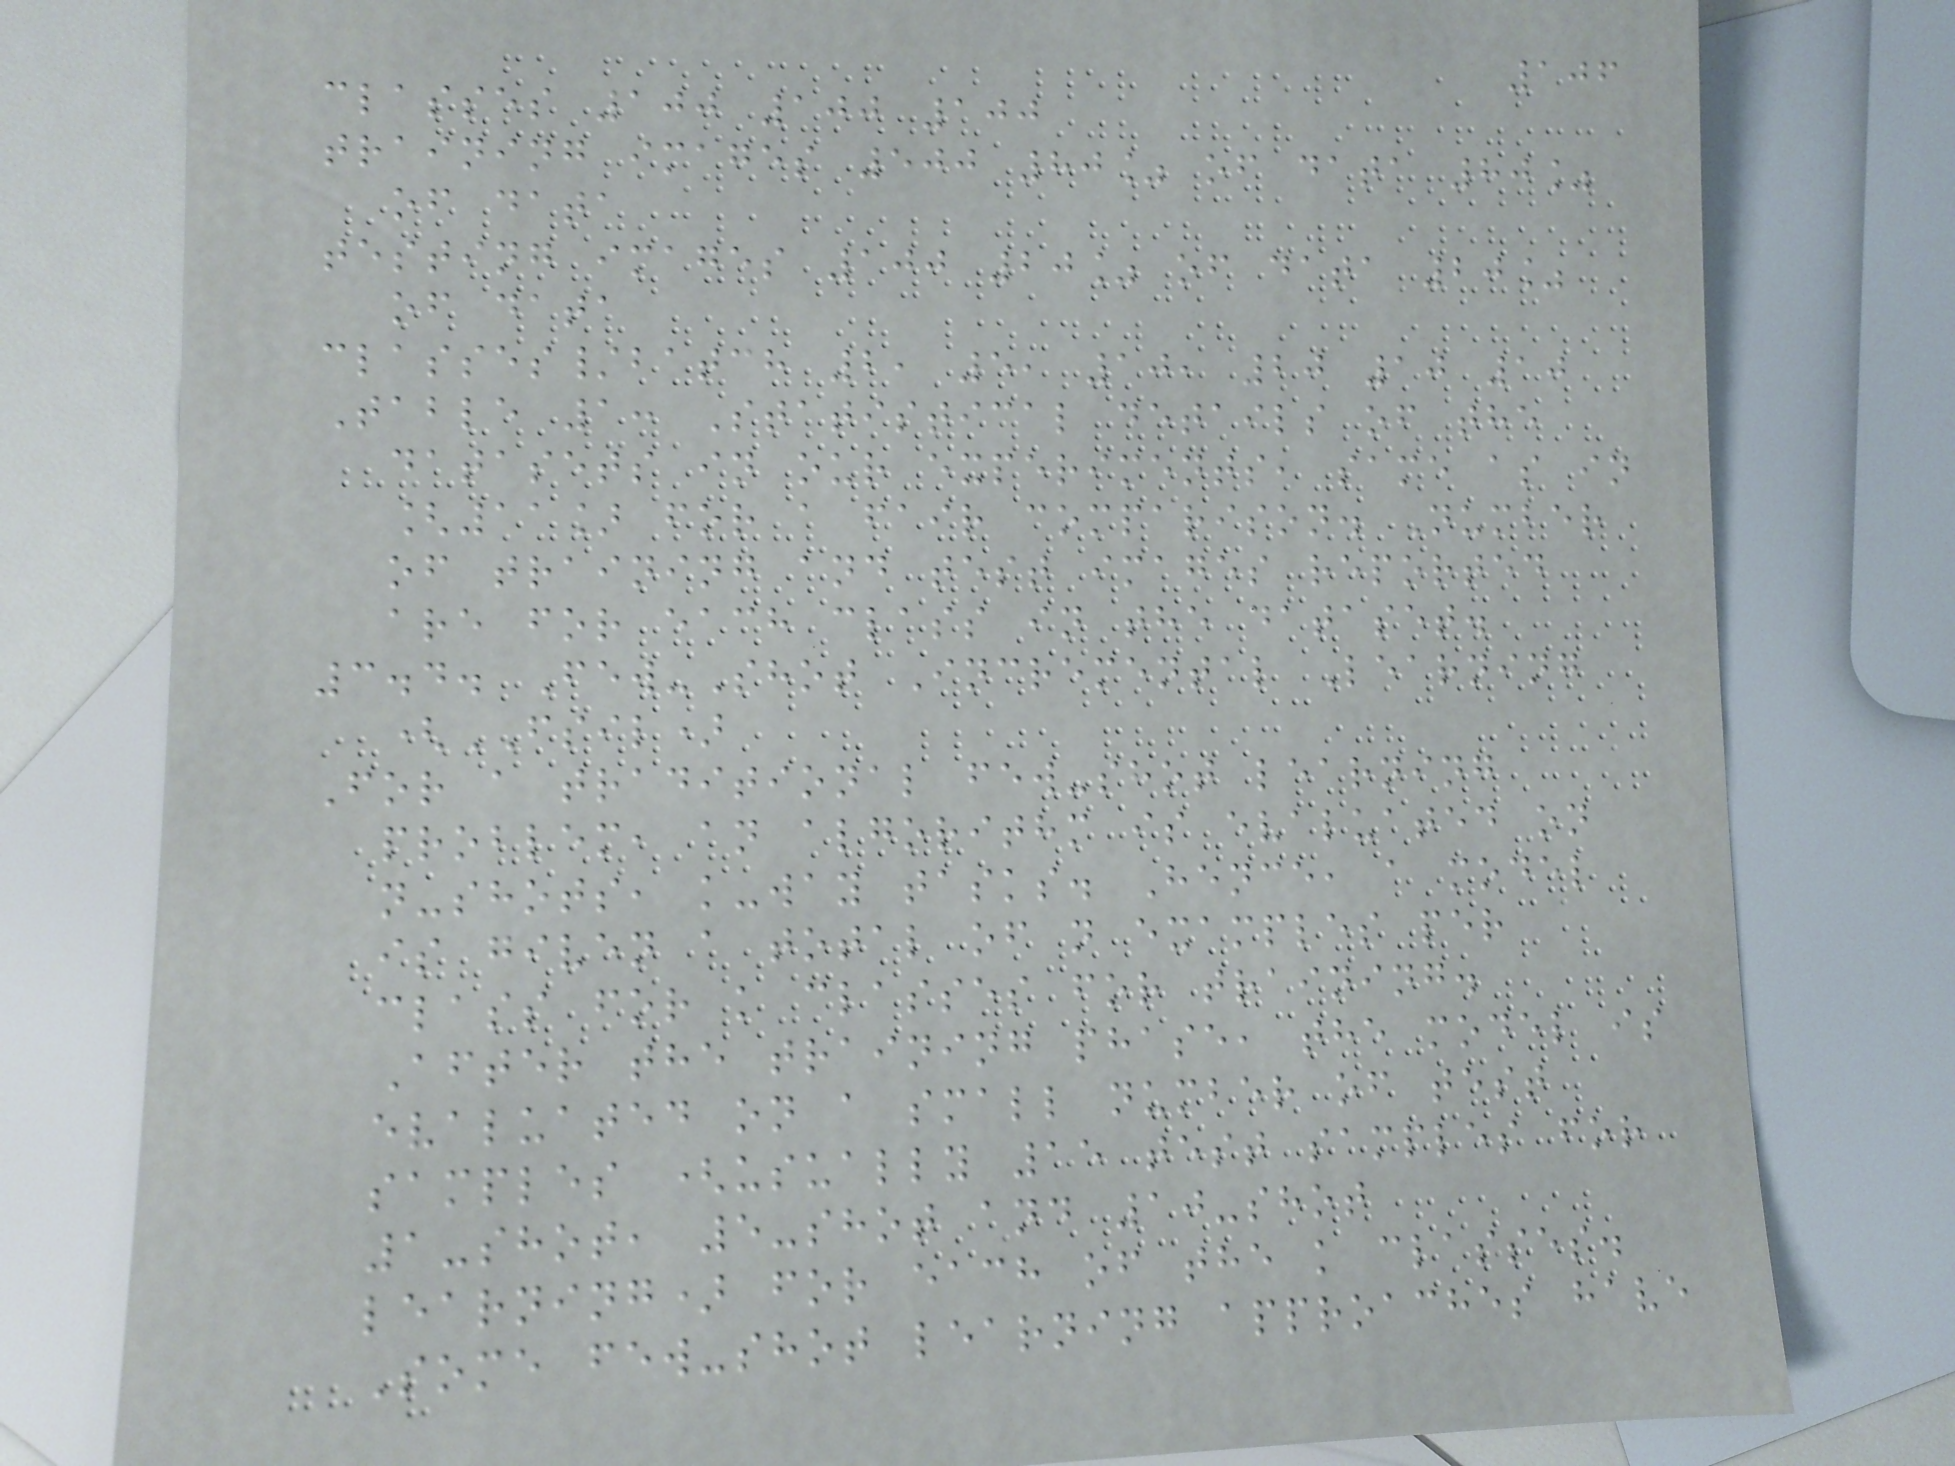106
classes 100 100 100
training images 500 80% of data 80%
of data
testing images 100 20% of data 20%
of data
classes/batch 2, 5, 10, 20 10 10
Table 1: Statistical details of the
datasets in our experiments, same as in
[11] for a fair comparison. Number
of training and test images reported
are for each class in the dataset.
3.4. Few-Shot Incremental Learning
(FSIL)
For a traditional few-shot learning
problem, an algorithm is evaluated on
n-shots, k-way tasks. Hence, a model
is given a total of n examples per
class for k classes for training.
After the training phase, the model is
evaluated on a small number of test
samples (usually 15 test samples for
1-shot, 5-shot and 10-shot
learning) for each of the k classes.
Some few-shot learning approaches have
